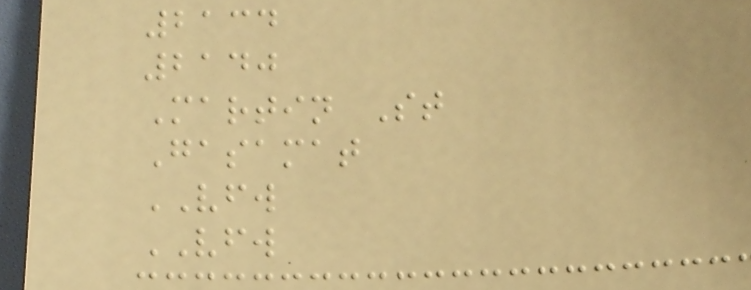2134
2140
Martin St
Gasamat
VFW
VFW
